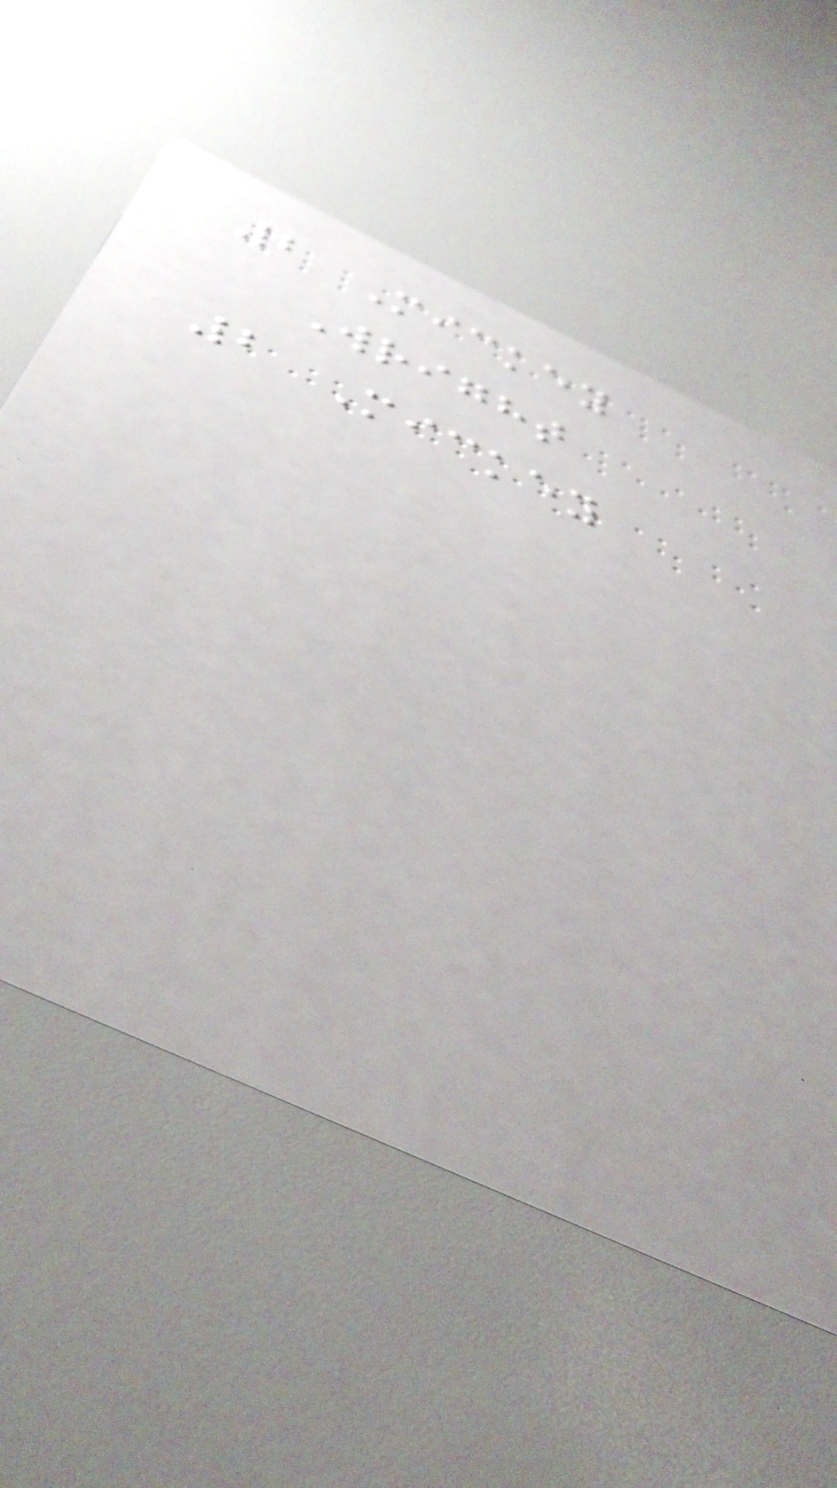2 Mickey
Wright
2 Mickey
